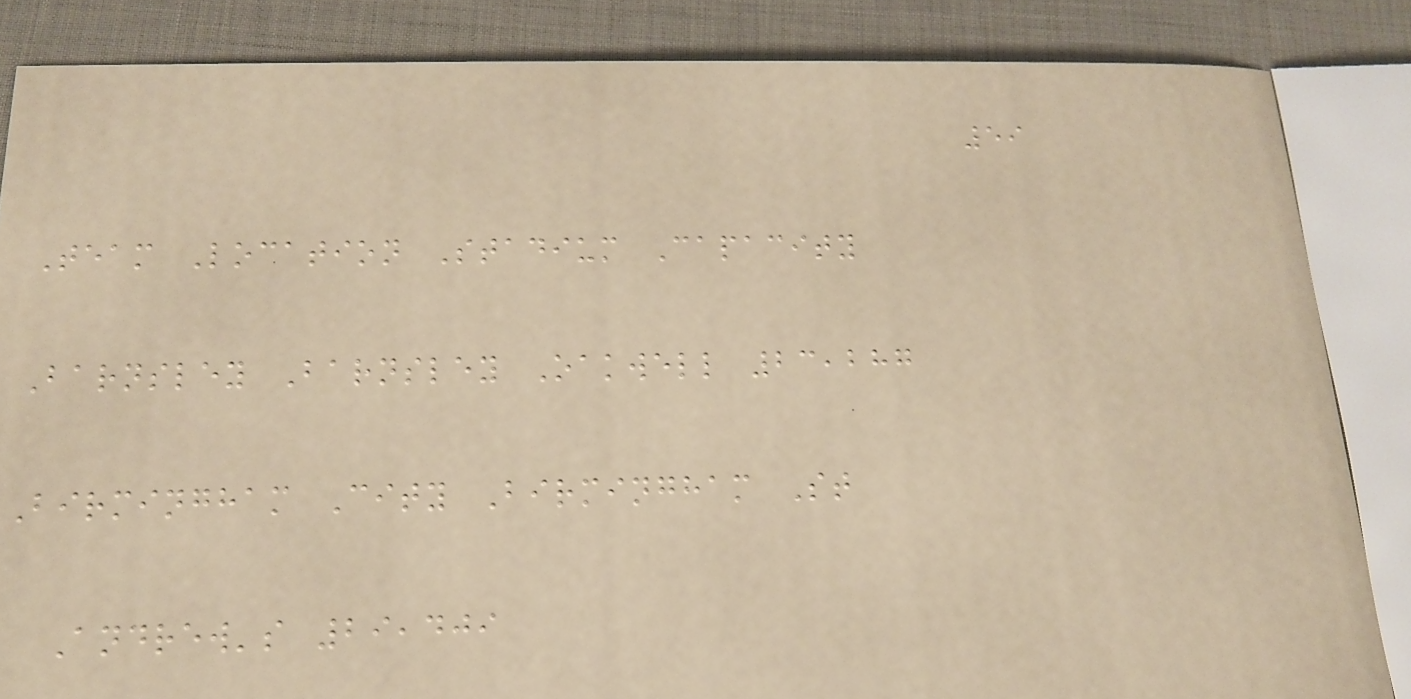59
Team Location Stadium Capacity
Barnsley Barnsley Oakwell 23,287
Birmingham City Birmingham St
Andrew's 29,409
